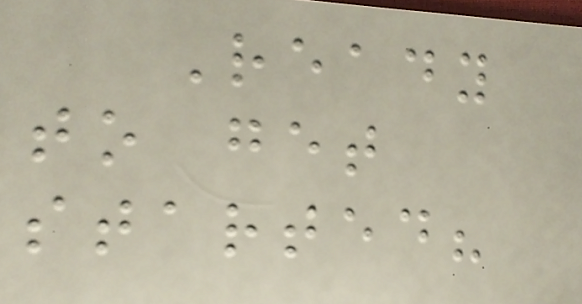Ready
to get
started?
